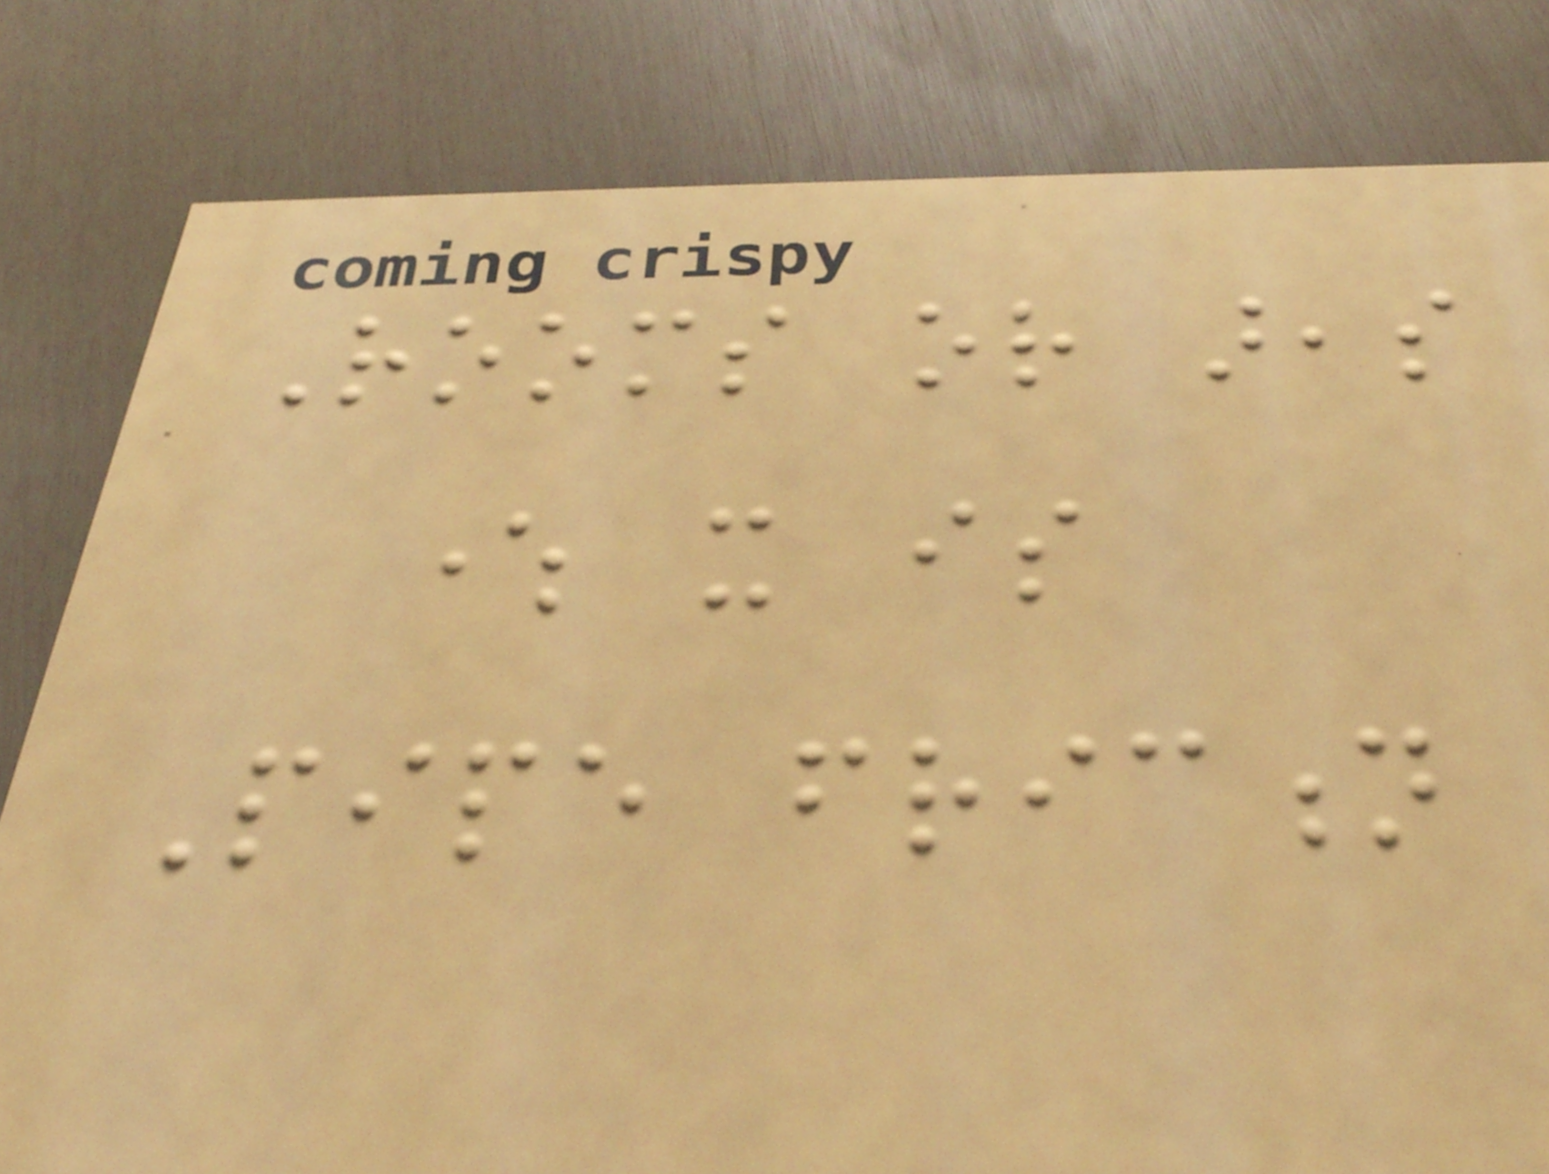Rooms or areas
where it is
Pipe friction
